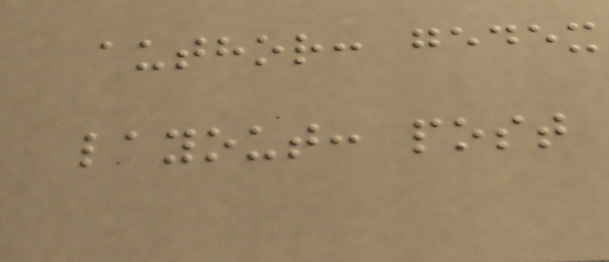author: gedex
layout: post
